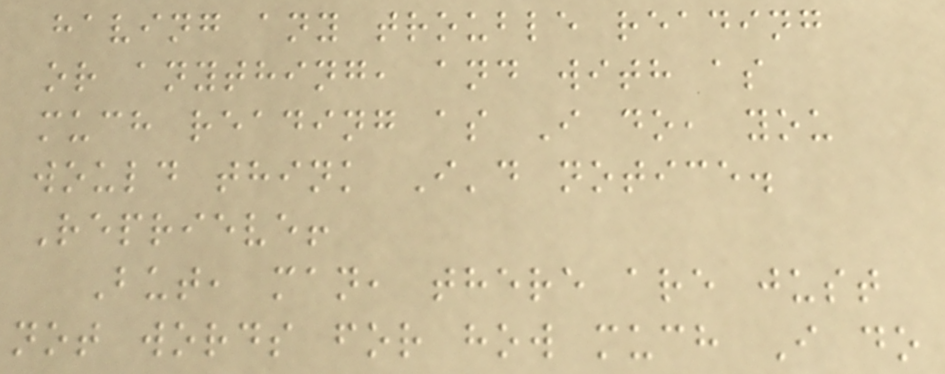having any trouble reading
or anything, and with as
much reading as I do, you
would think I'd notice.
Reprieve!
But, man, there are just
not words for how much I do
